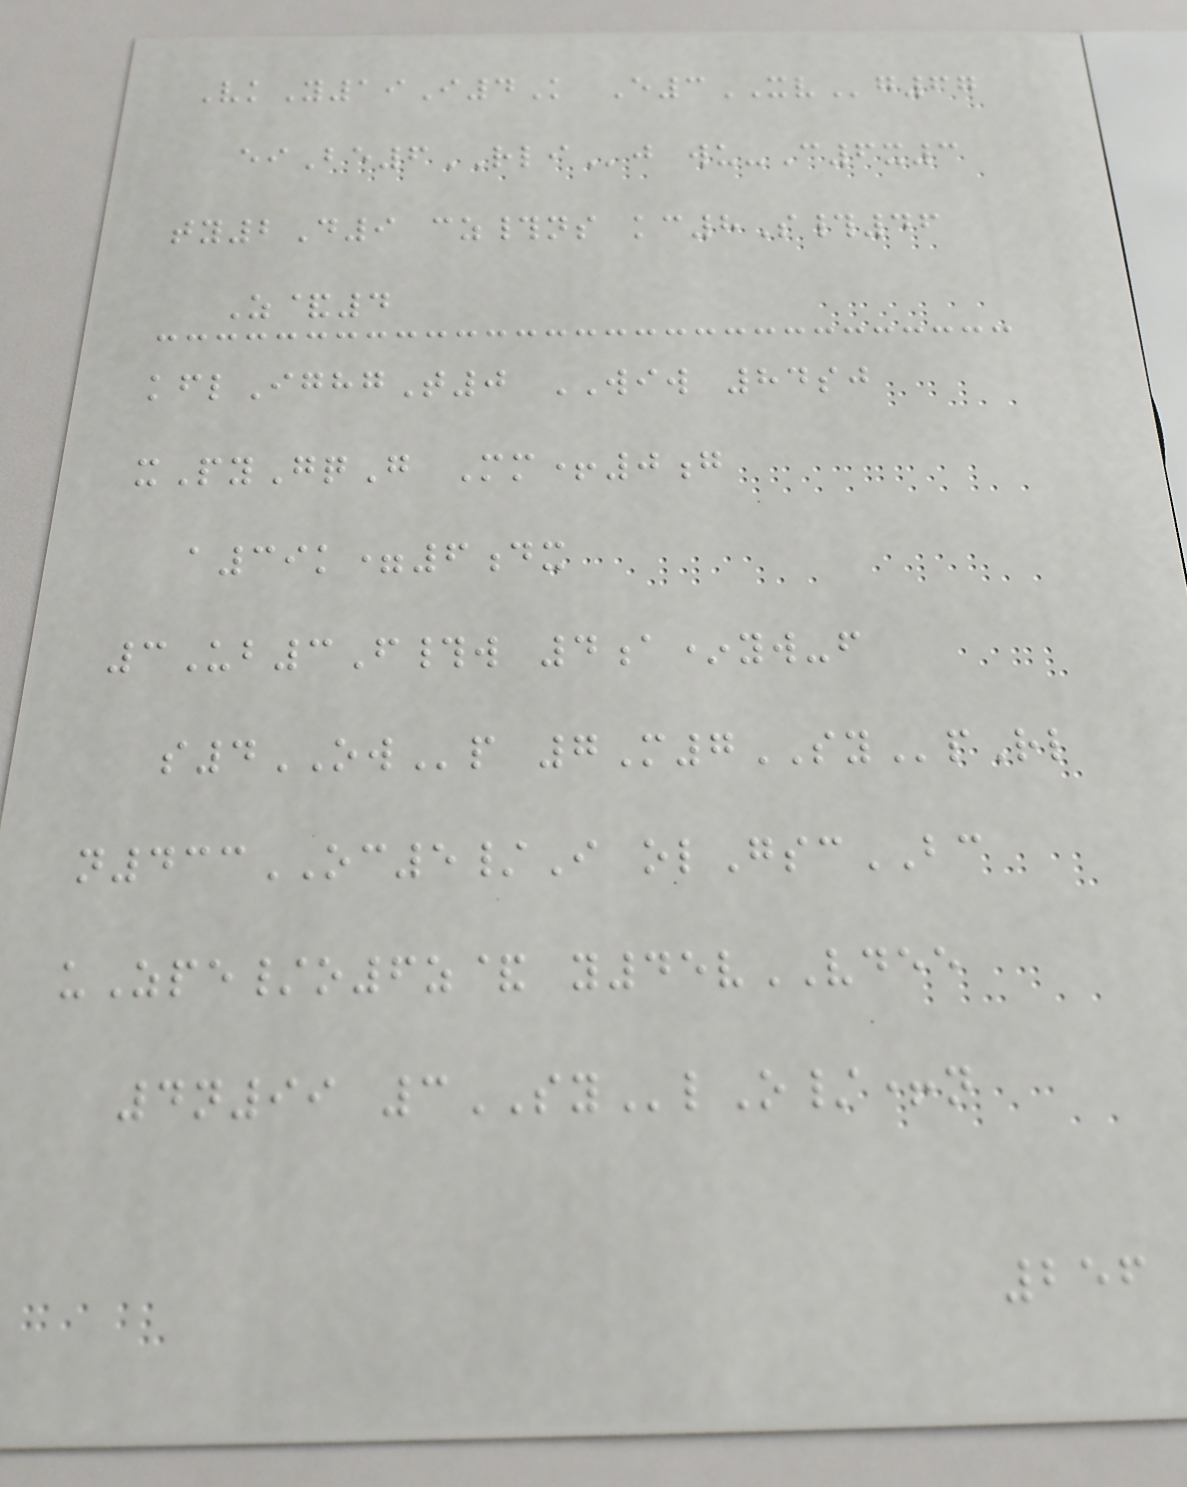VkY19I4K E3XVg67
eiBe6RLIj wu-C6x3
ty2D9 cz#ns kc8S#46
Z&4
kflIghgT0 WIW 84sj
xPyGqG Mm+0g
a39k=6dx
3Ub3F#w 4a*yw-f
s4OWp 7M7SYpRl
n433OC5/I olGscBC
uZpe/o6z& y45vVDEE
4n99 3SYlO/+n
256
